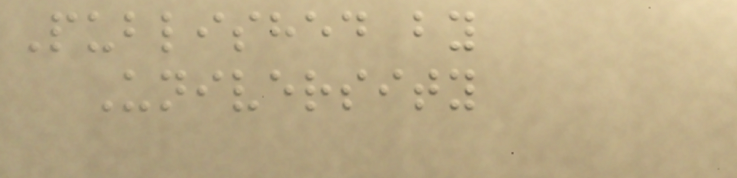Published by
University
